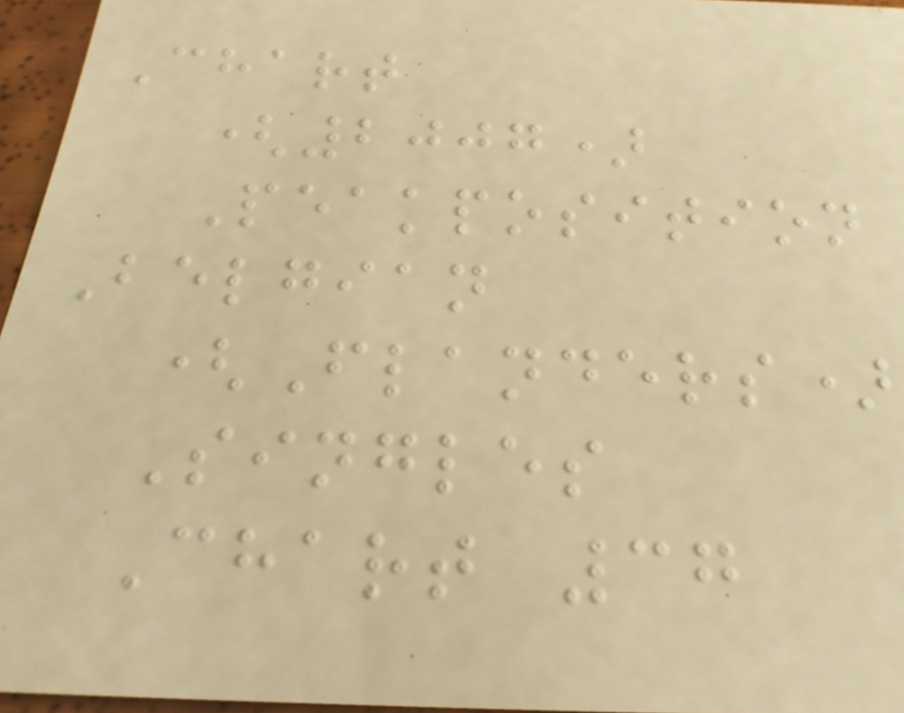Chart
(2007)
Peakposition
Belgian
(Flanders)
Singles
Chart 37
